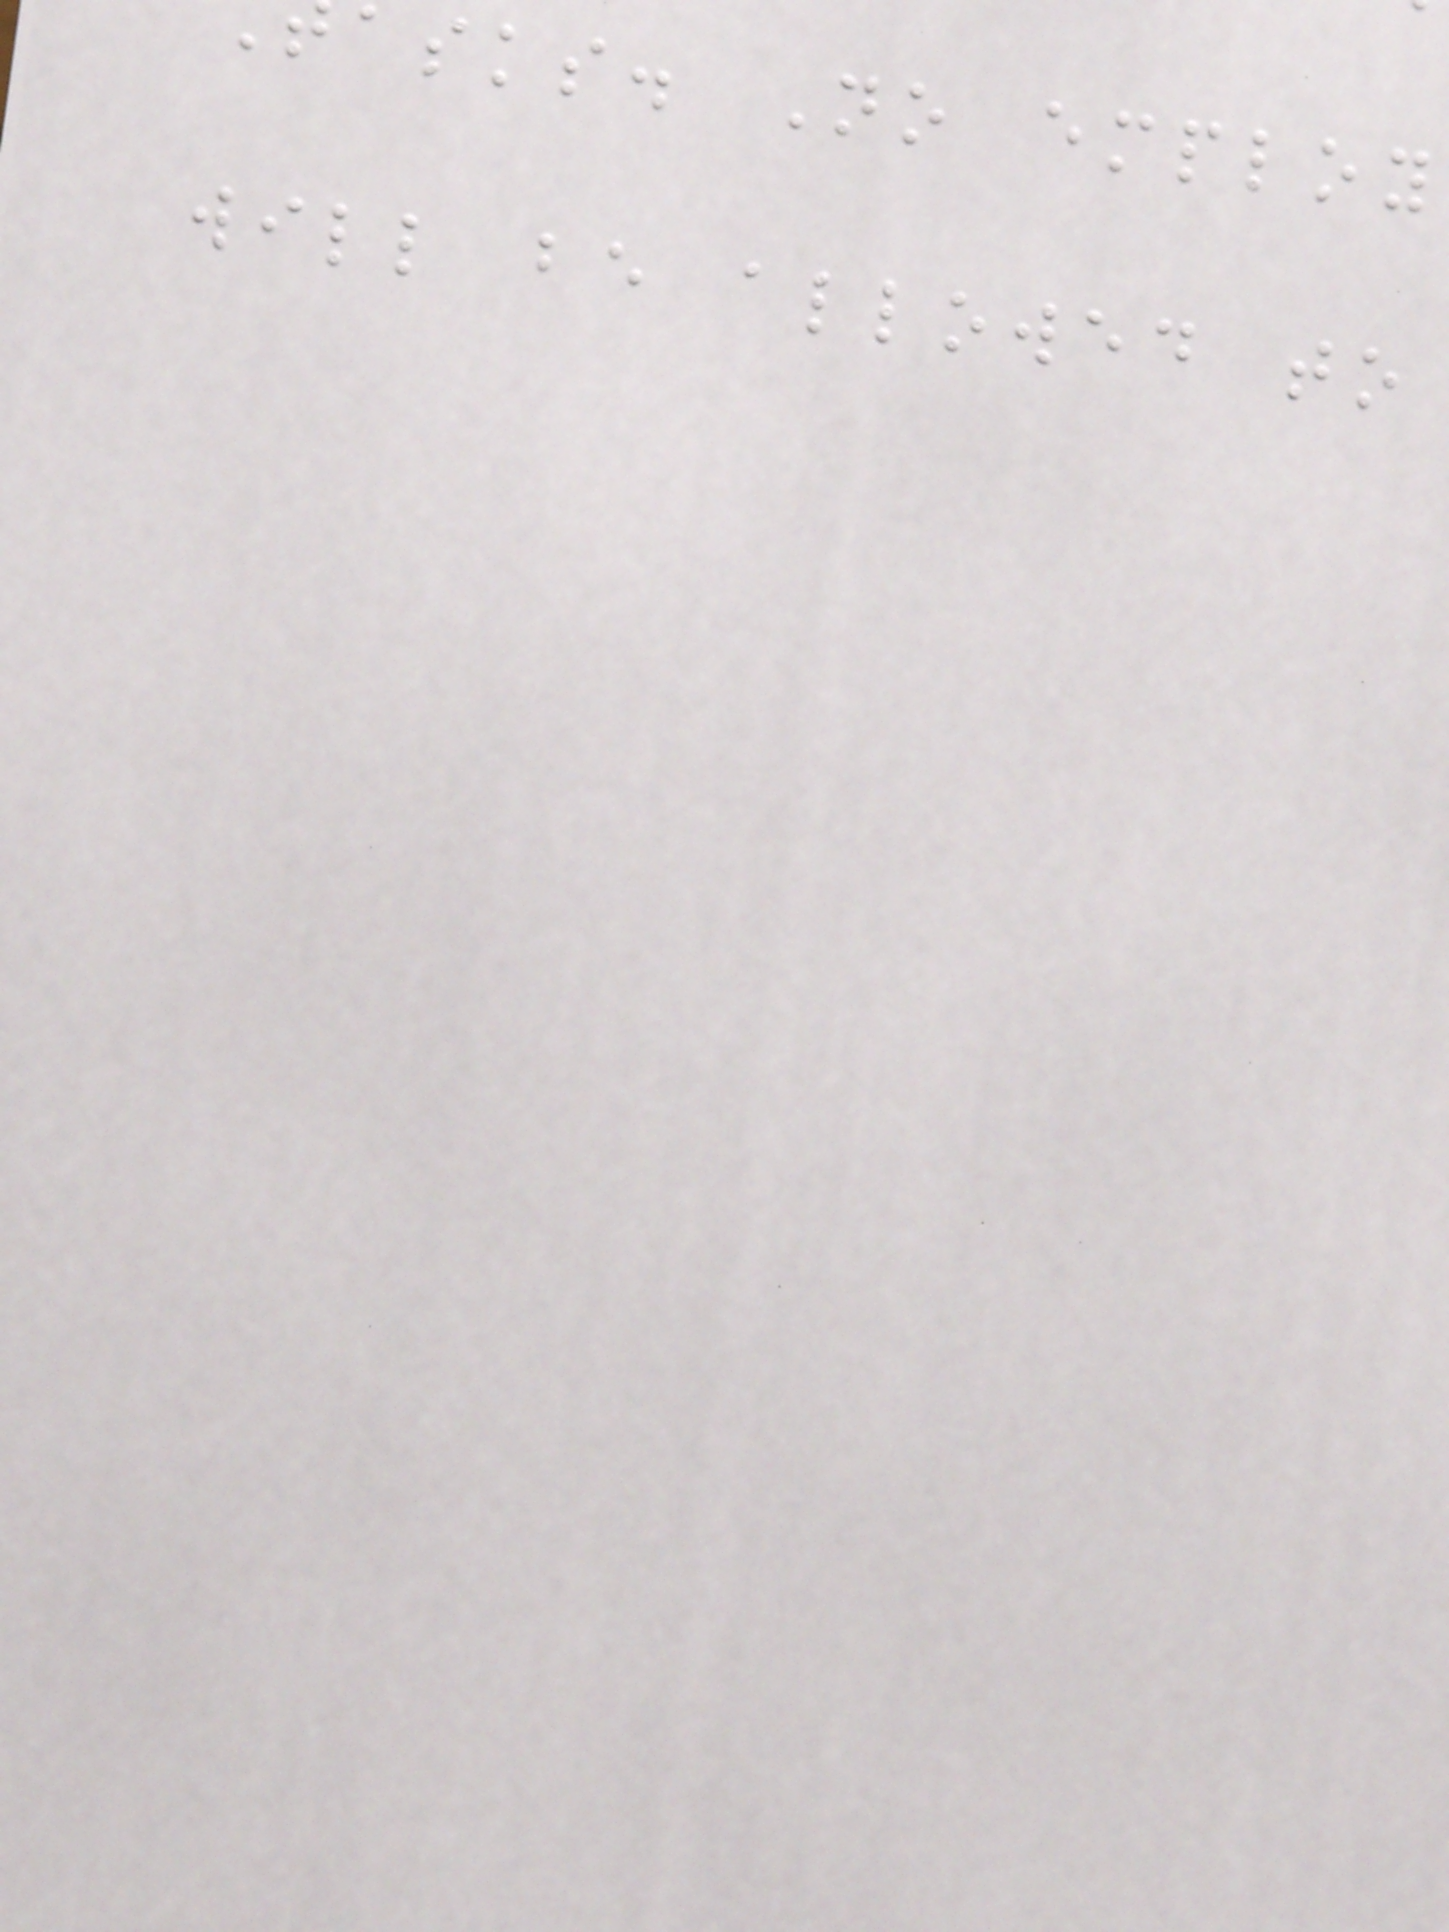asks. No employ
will be allowed to
